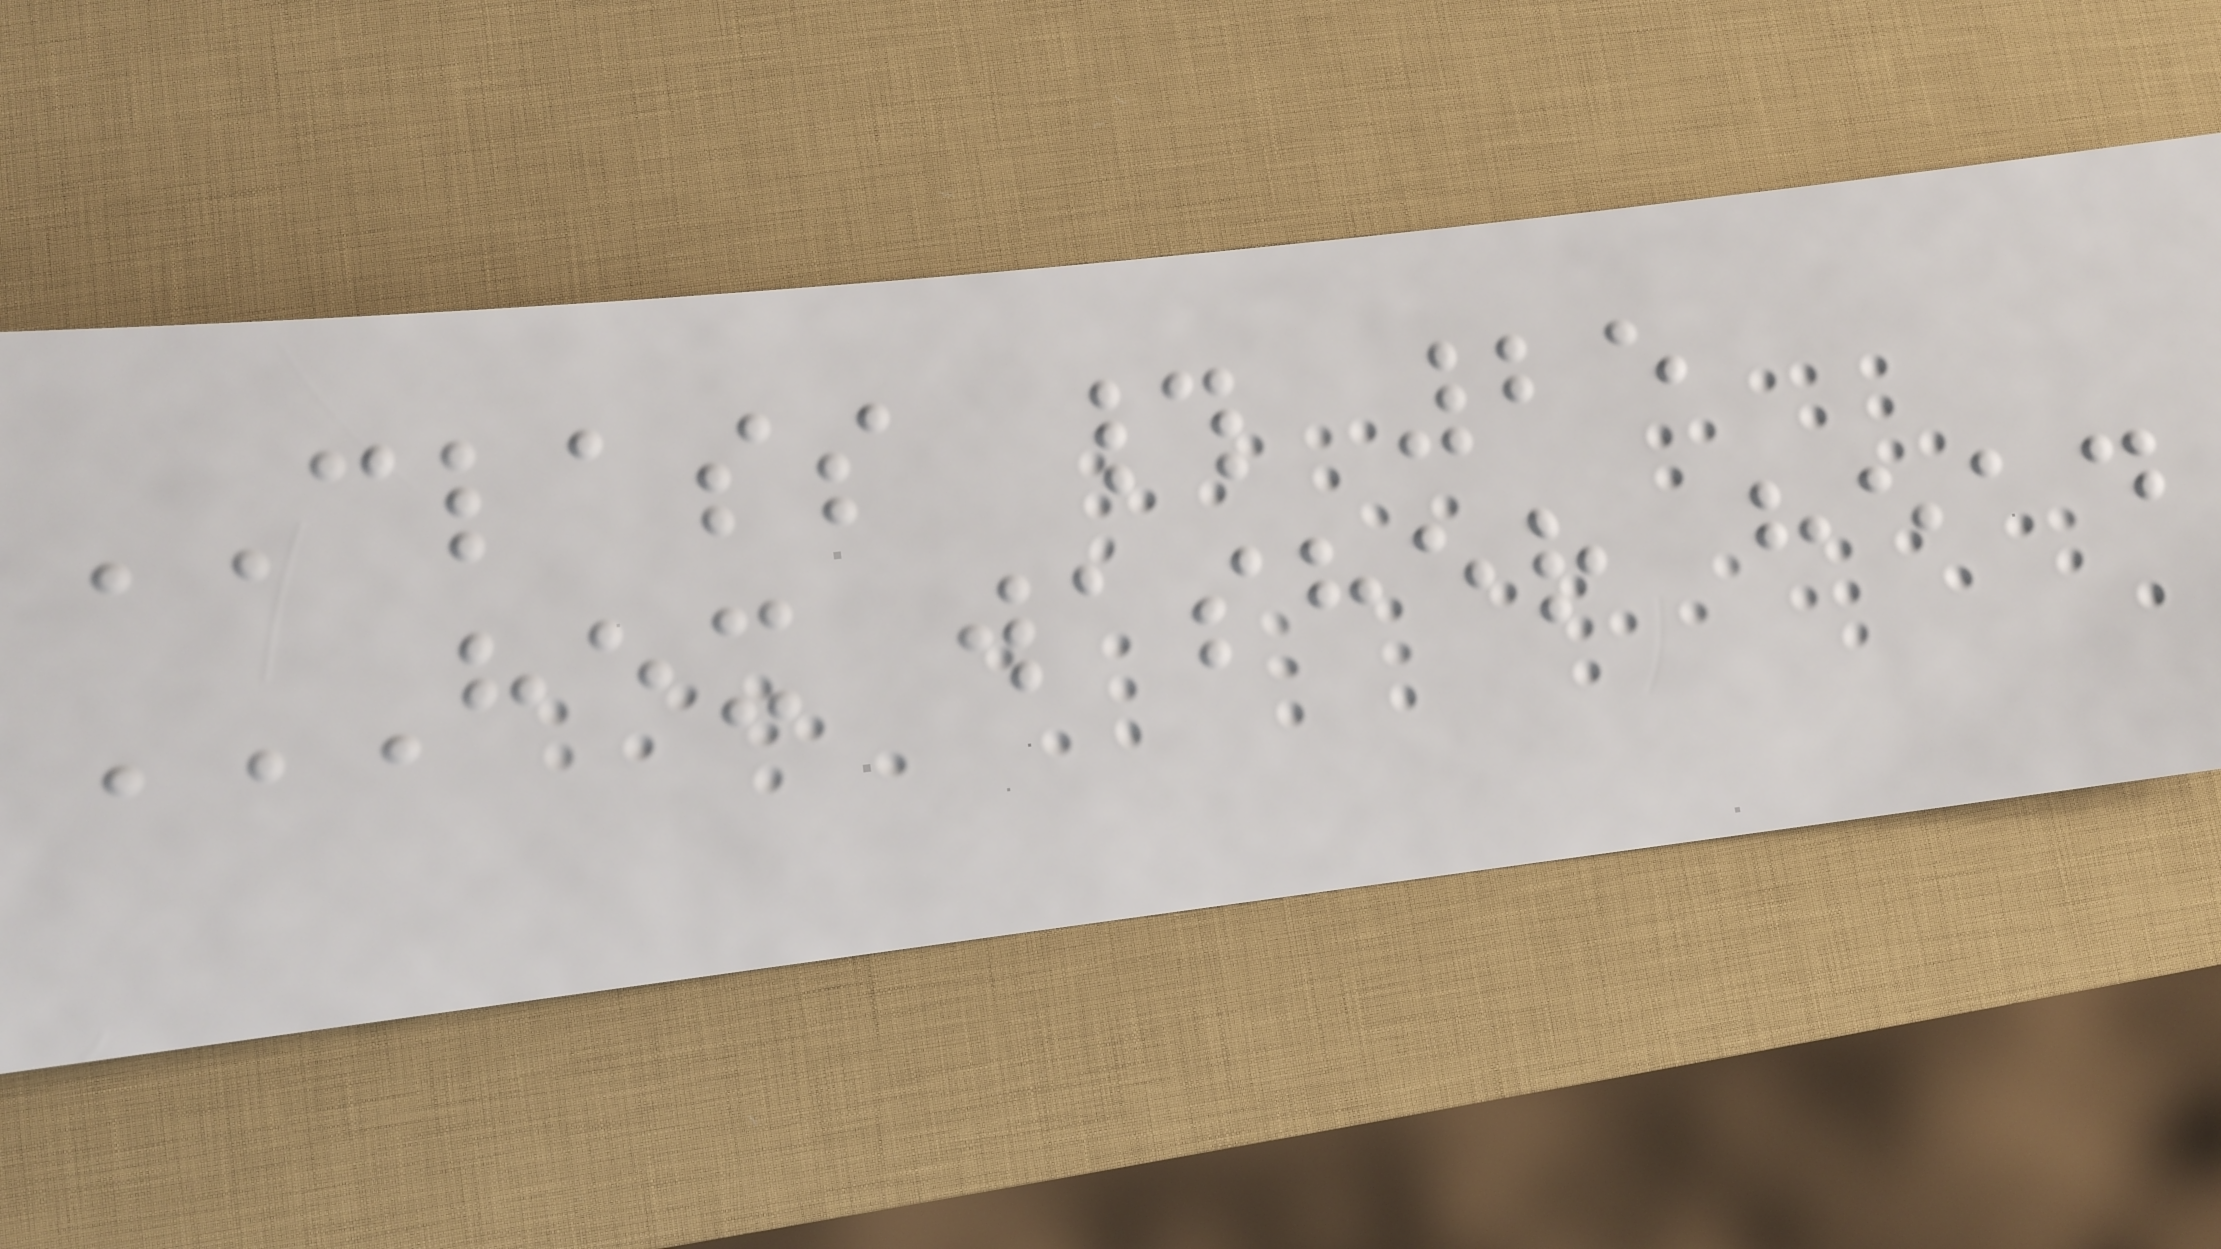CLASS # 25
HEX WASHER HEAD
